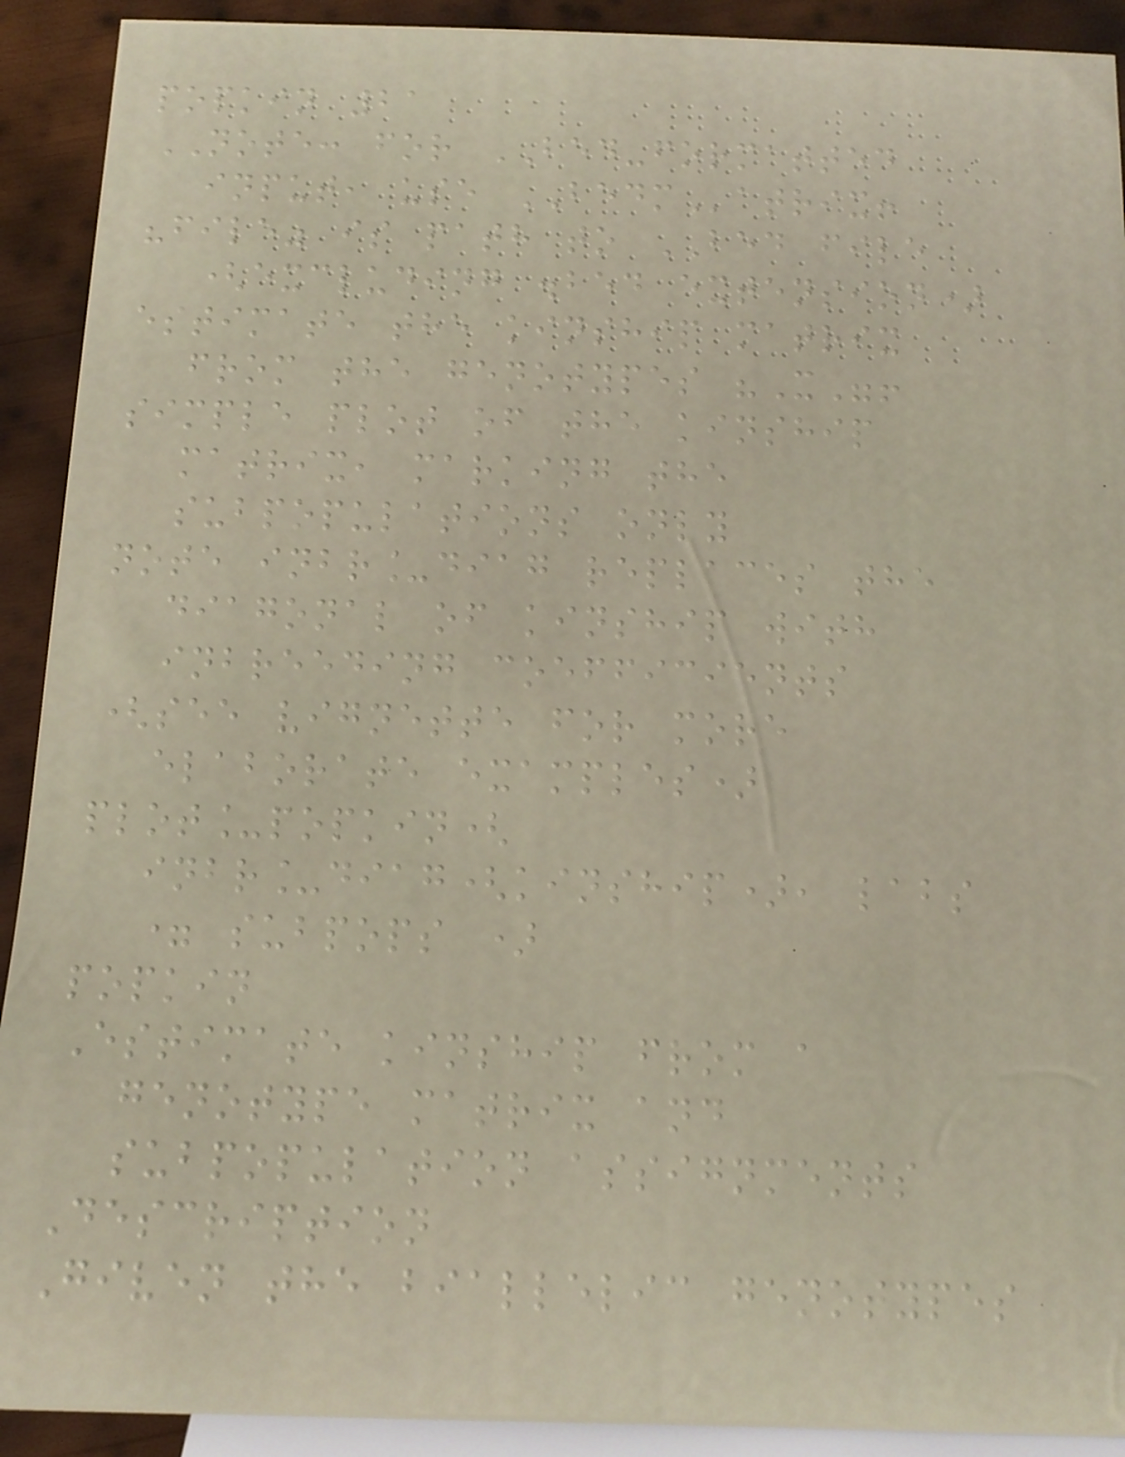popkin 21
NOTE: for BED-formatted
input, use BEDMatrix!
"file" is path to BED file
(excluding .bed extension)
estimate the kinship matrix
from the genotypes "X"!
simple plot of the kinship
matrix, marking the
subpopulations only
note inbr_diag replaces the
diagonal of kinship with
inbreeding coefficients
(see vignette for more
elaborate examples)
plot_popkin(
inbr_diag(kinship), labs
= subpops )
popkin
Estimate kinship from a
genotype matrix and
subpopulation assignments
Description
Given the biallelic genotypes
